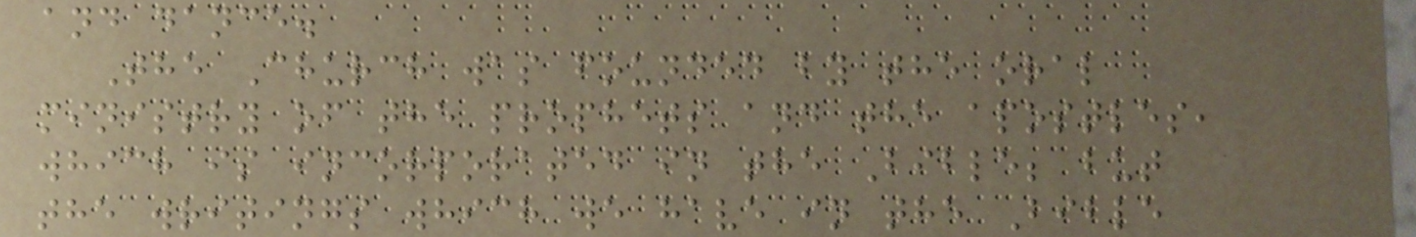and dance.
The Church was founded by the oral
ministry of the prophets and the apostles,
which is incorporated in the Bible; but
the writings which we have in the Bible
